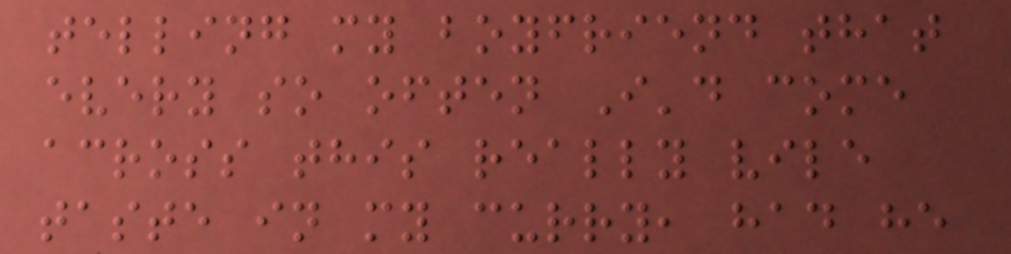telling my boyfriend that
every so often I'd come
across this really vile
taste in my curry, had he
